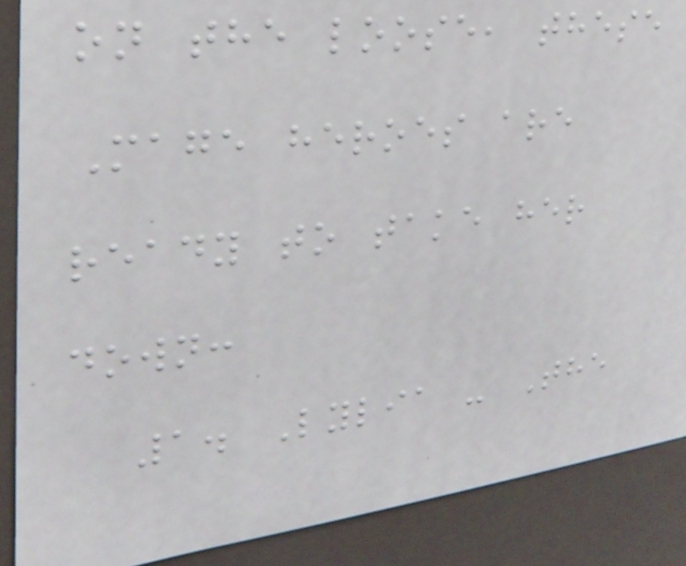on the loose, these
Mage heroes are
ready to take her
down:
1. Lylia - The
